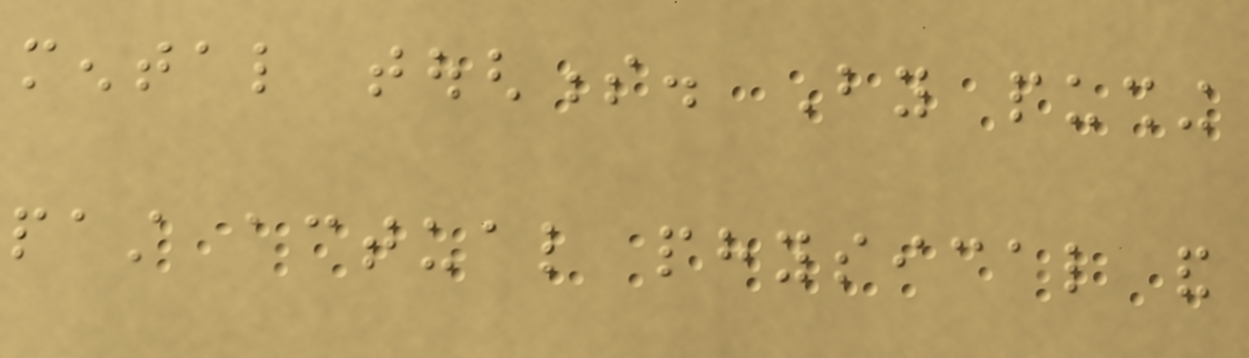mental toughness. By pushing
past actual physical and
